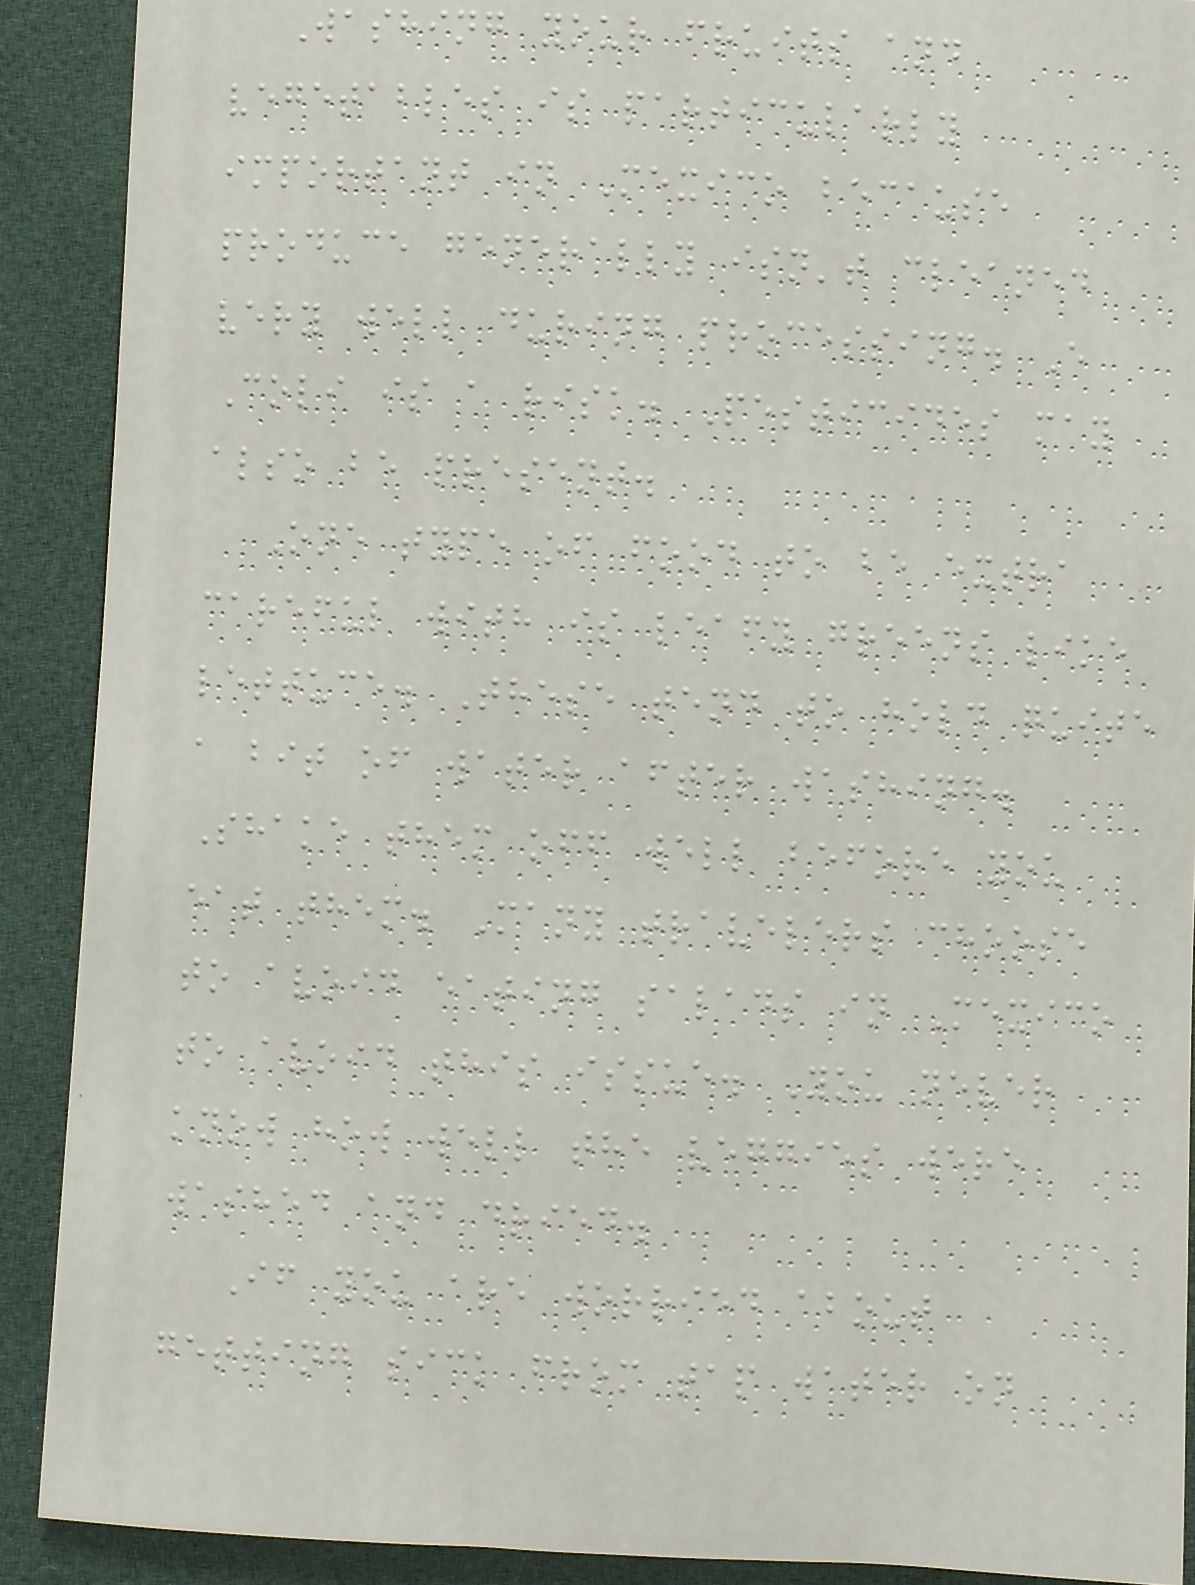Washing your fruits and
vegetables is particularly
important in Mexico because
produce generally isn't cleaned
very well during processing. E
Coli is a risk. Pesticides may
also be present.
One type of food to be extra
careful with is leafy greens like
lettuce. These tend to hold quite
a bit of water after washing.
Shake them off well before you
eat them. Many travelers choose
to avoid eating salads in Mexico
to avoid this issue. You never
know how well the veggies were
washed and dried.
If you are worried about
getting sick from tap water on
